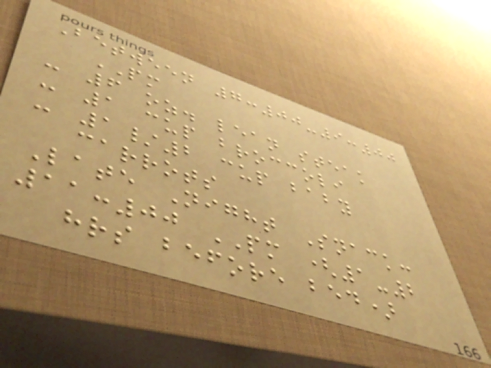Between 7:00-9:00
PM
- 6 oz. lean steak
- 1 cup broccoli
- 1/2 cup baby
carrots
Late Night Snack:
11:00 PM (1-2
hrs before bed)
